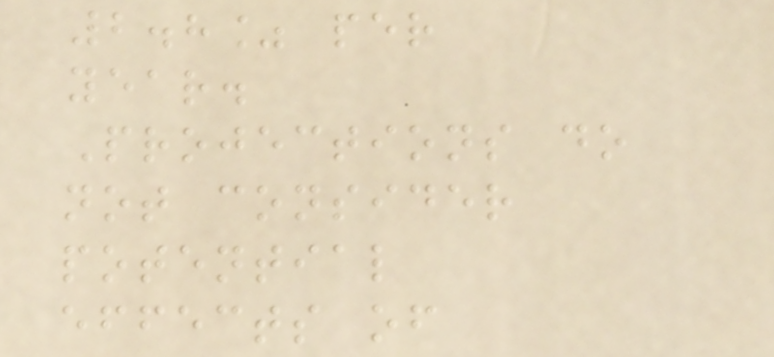2.8% per
year.
Projections do
not consider
potential
effects of
